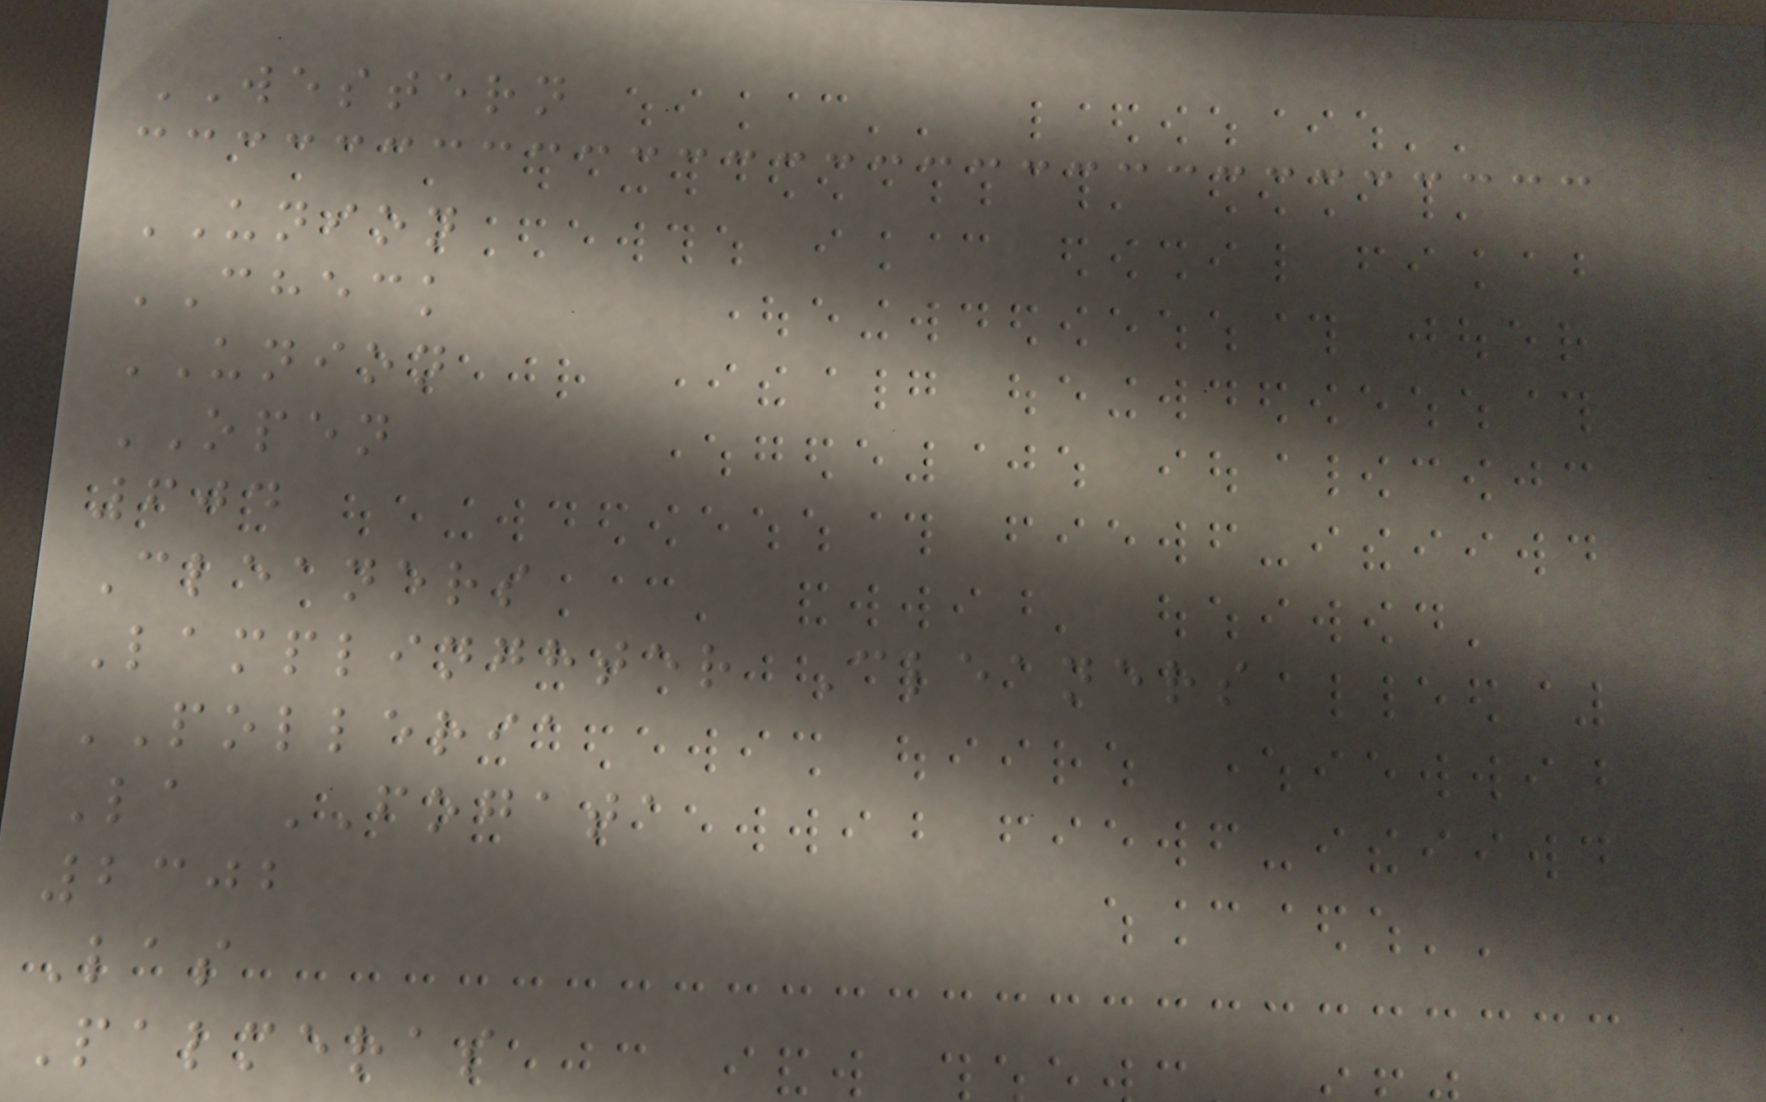WESTERN
UNION
CHECK
UNION
OPEN
604
Cleaners
Lamplinghter Cleaners
POLLERIA
La FOGATA
2302
Las
Palmeras
